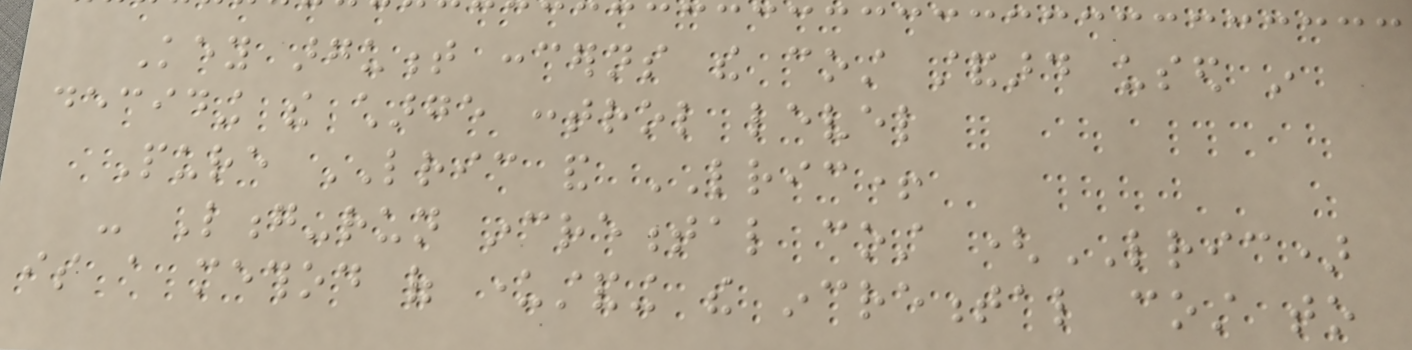Key argument concerns the cost standard used in
deciding the charge control level
Pure LRIC and LRIC+
- Long-run incremental cost (LRIC)
is a method of understanding the incremental cost to
